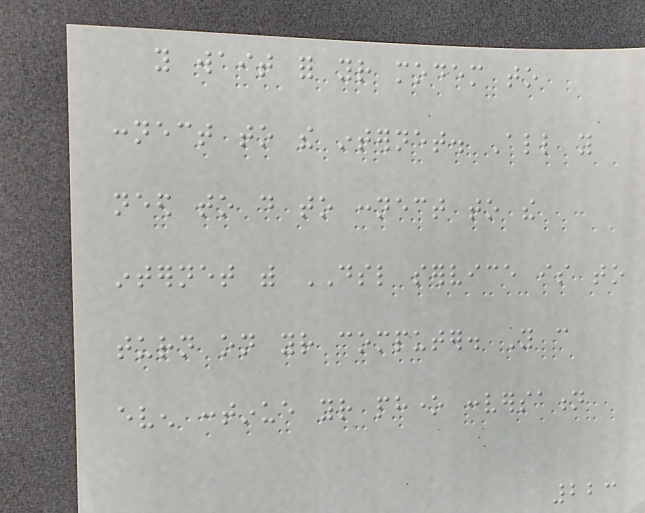you wait for your modem to
connect to the internet. All you
need to do to connect to the
internet with DSL service is to
turn on your computer. You can
even continue your phone conversation
223
